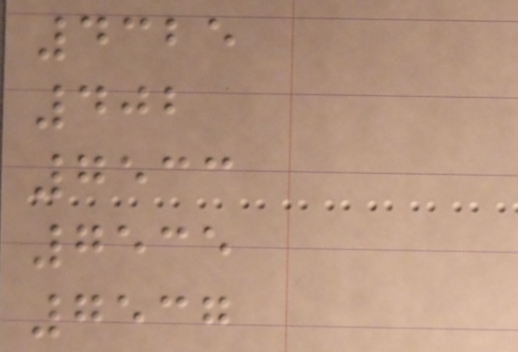4325
402
7533
7535
7537
